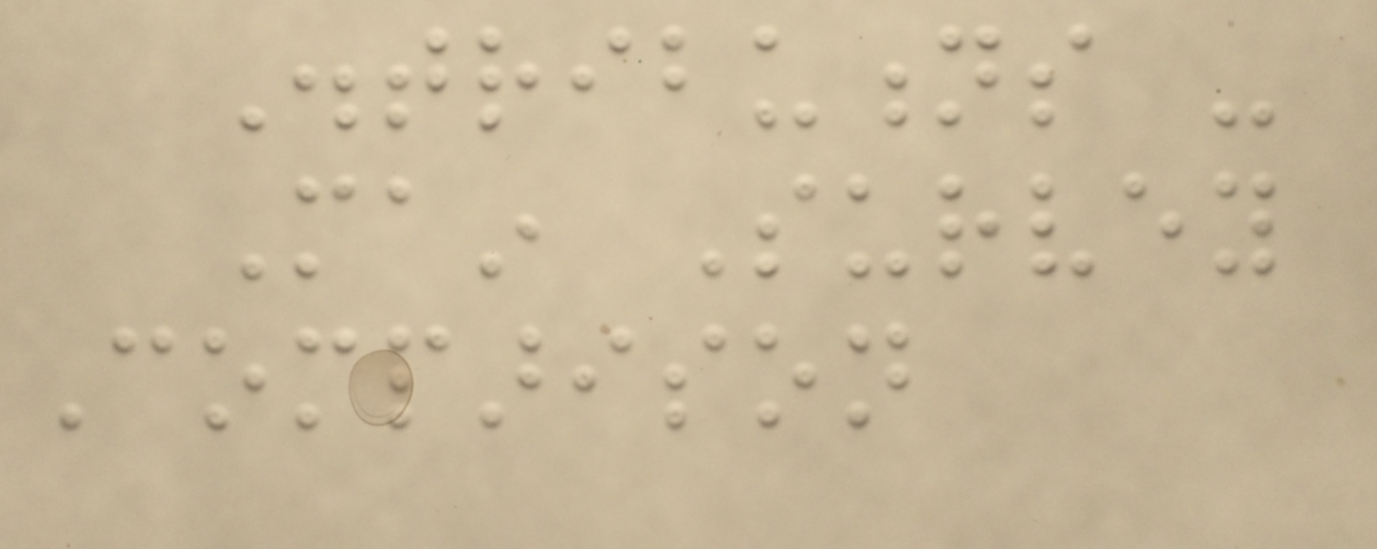Distributions -
Main Survey
Comparison
